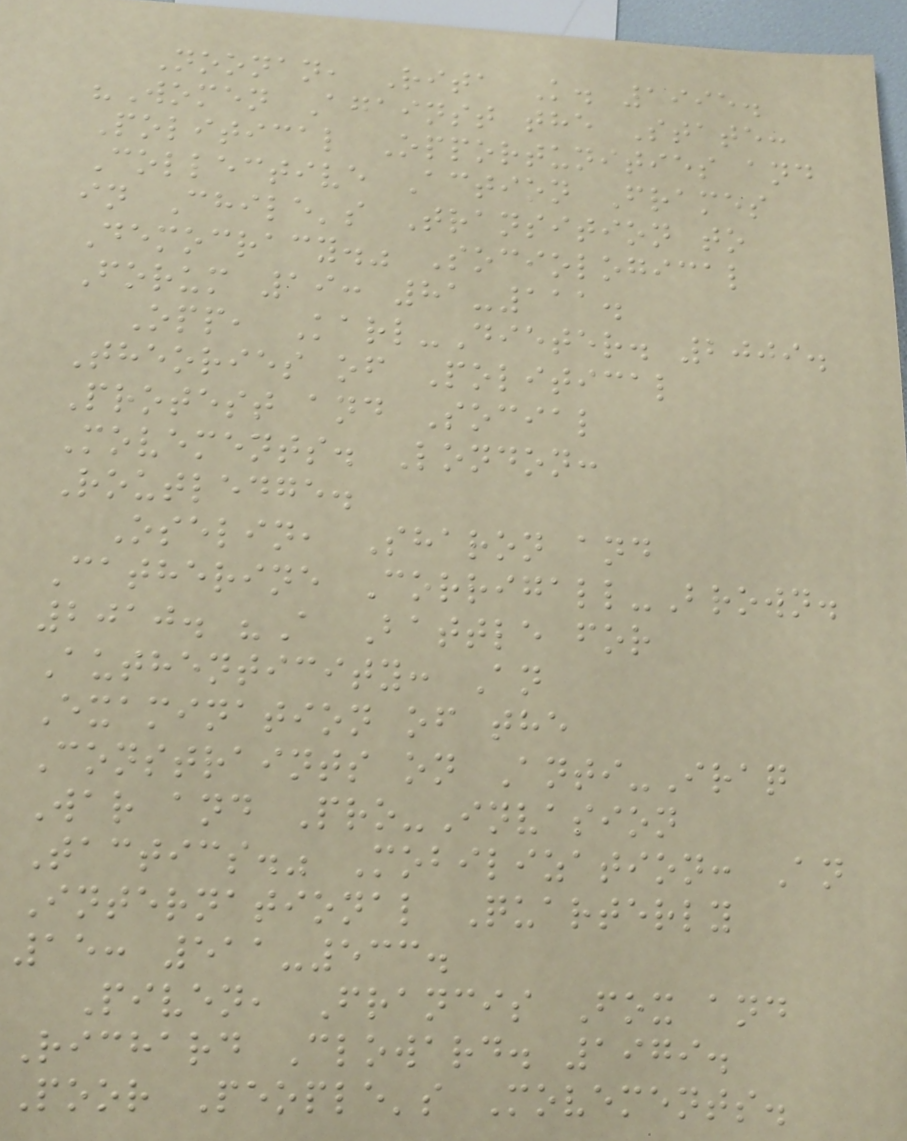Noonan, Rita K. 1995.
"Women Against the State:
Political Opportunities and
Collective Action Frames
in Chile's Transition to
Democracy." Sociological
Forum 19: 81-111.
Opp, Karl-Dieter. 2009.
Theories of Political
Protest and Social
Movements. London:
Routledge.
Oselin, Sharon and
Catherine Corrigall-Brown.
2010. "A Battle for
Authenticity: An
Examination of the
Constraints on Anti-Iraq
War and Pro-Invasion
Tactics." Mobilization: An
International Quarterly
15: 511-533.
Piven, Francis Fox and
Richard Cloward. 1979.
Poor People's Movements.
